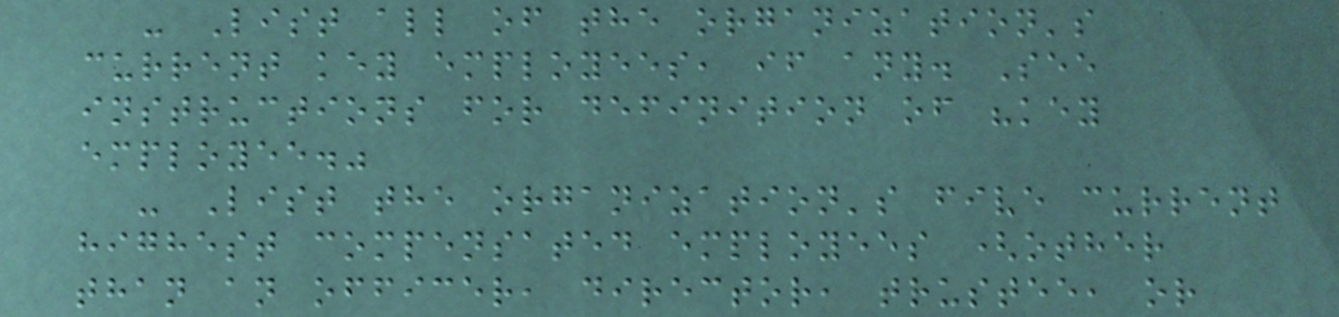- List all of the organization's
current key employees, if any. See
instructions for definition of "key
employee."
- List the organization's five current
highest compensated employees (other
than an officer, director, trustee, or
